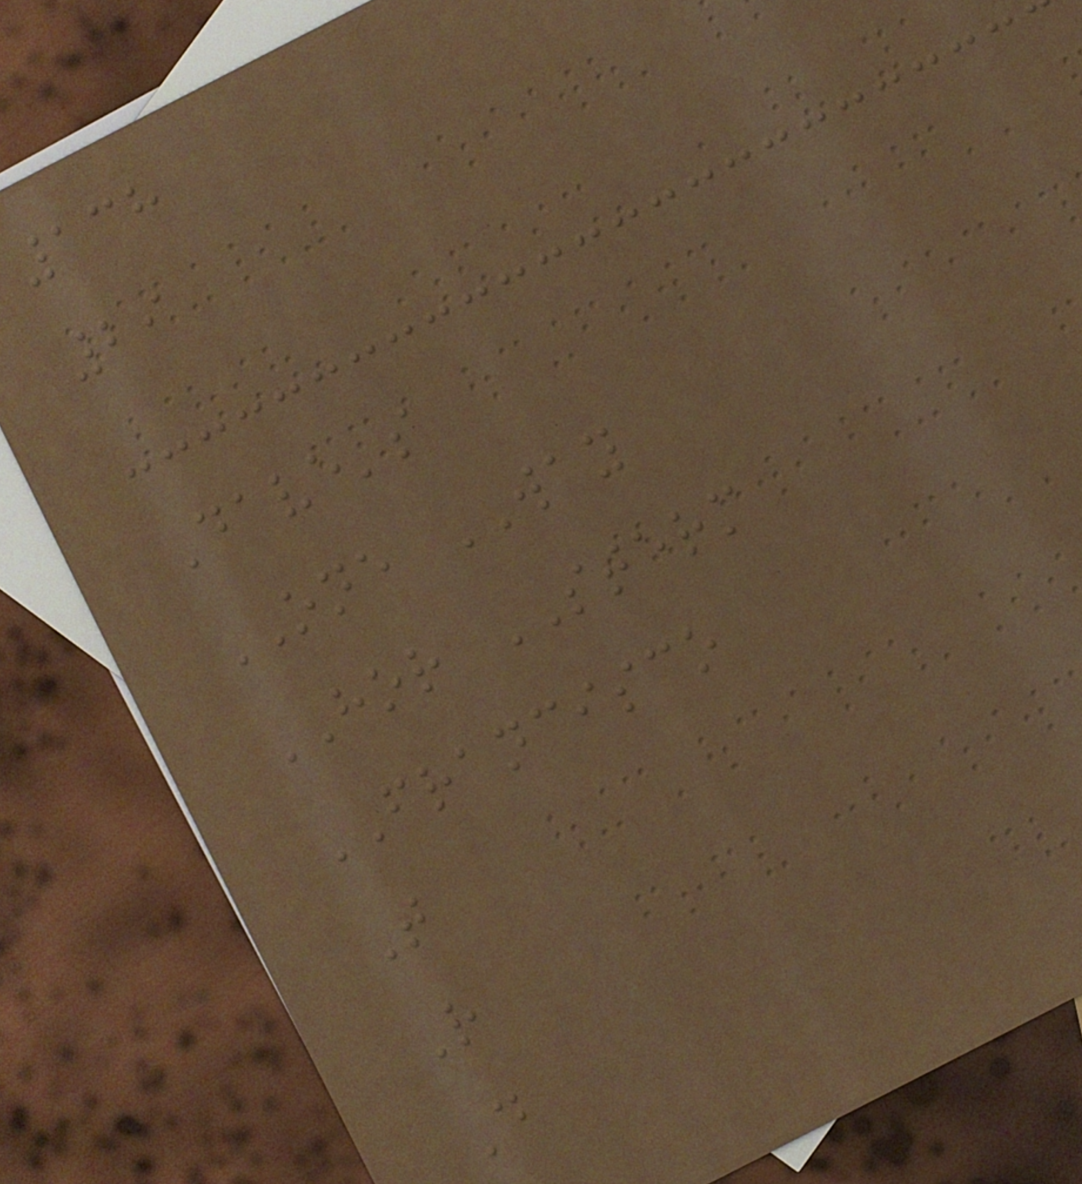138
29
Dave's
ONE WAY
HOR STERM
FRANCISCO
T
R
D
